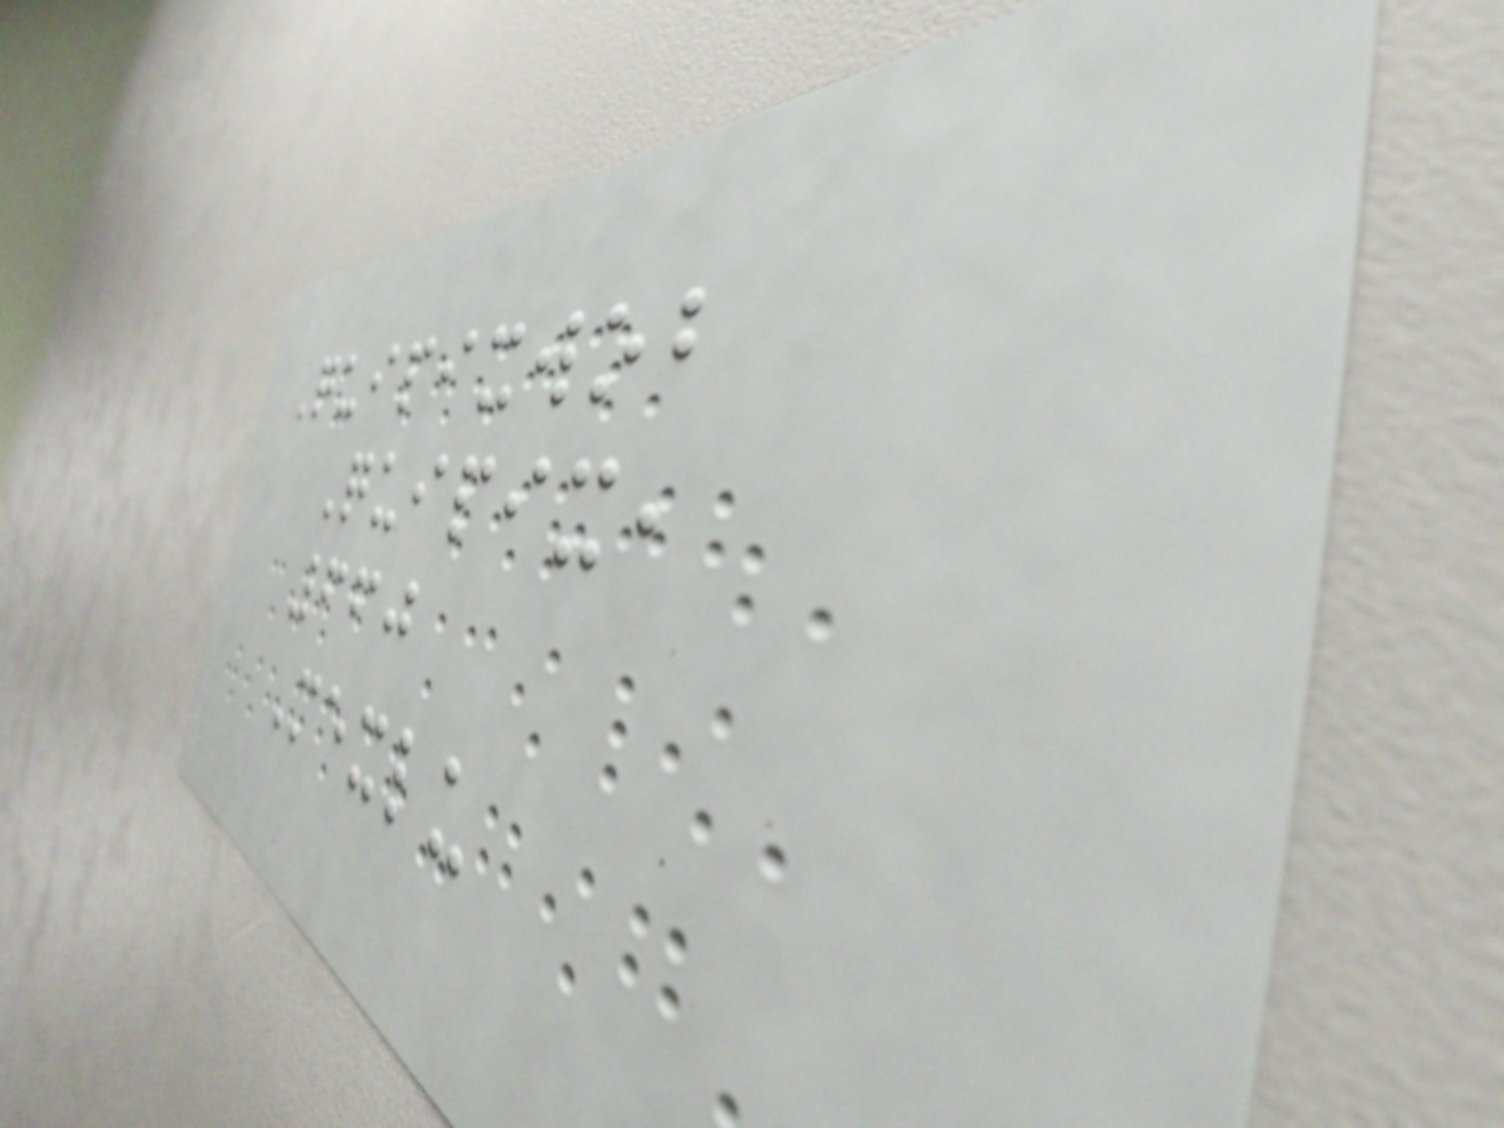Quipixwob
Quipix,
660
Mexlu
